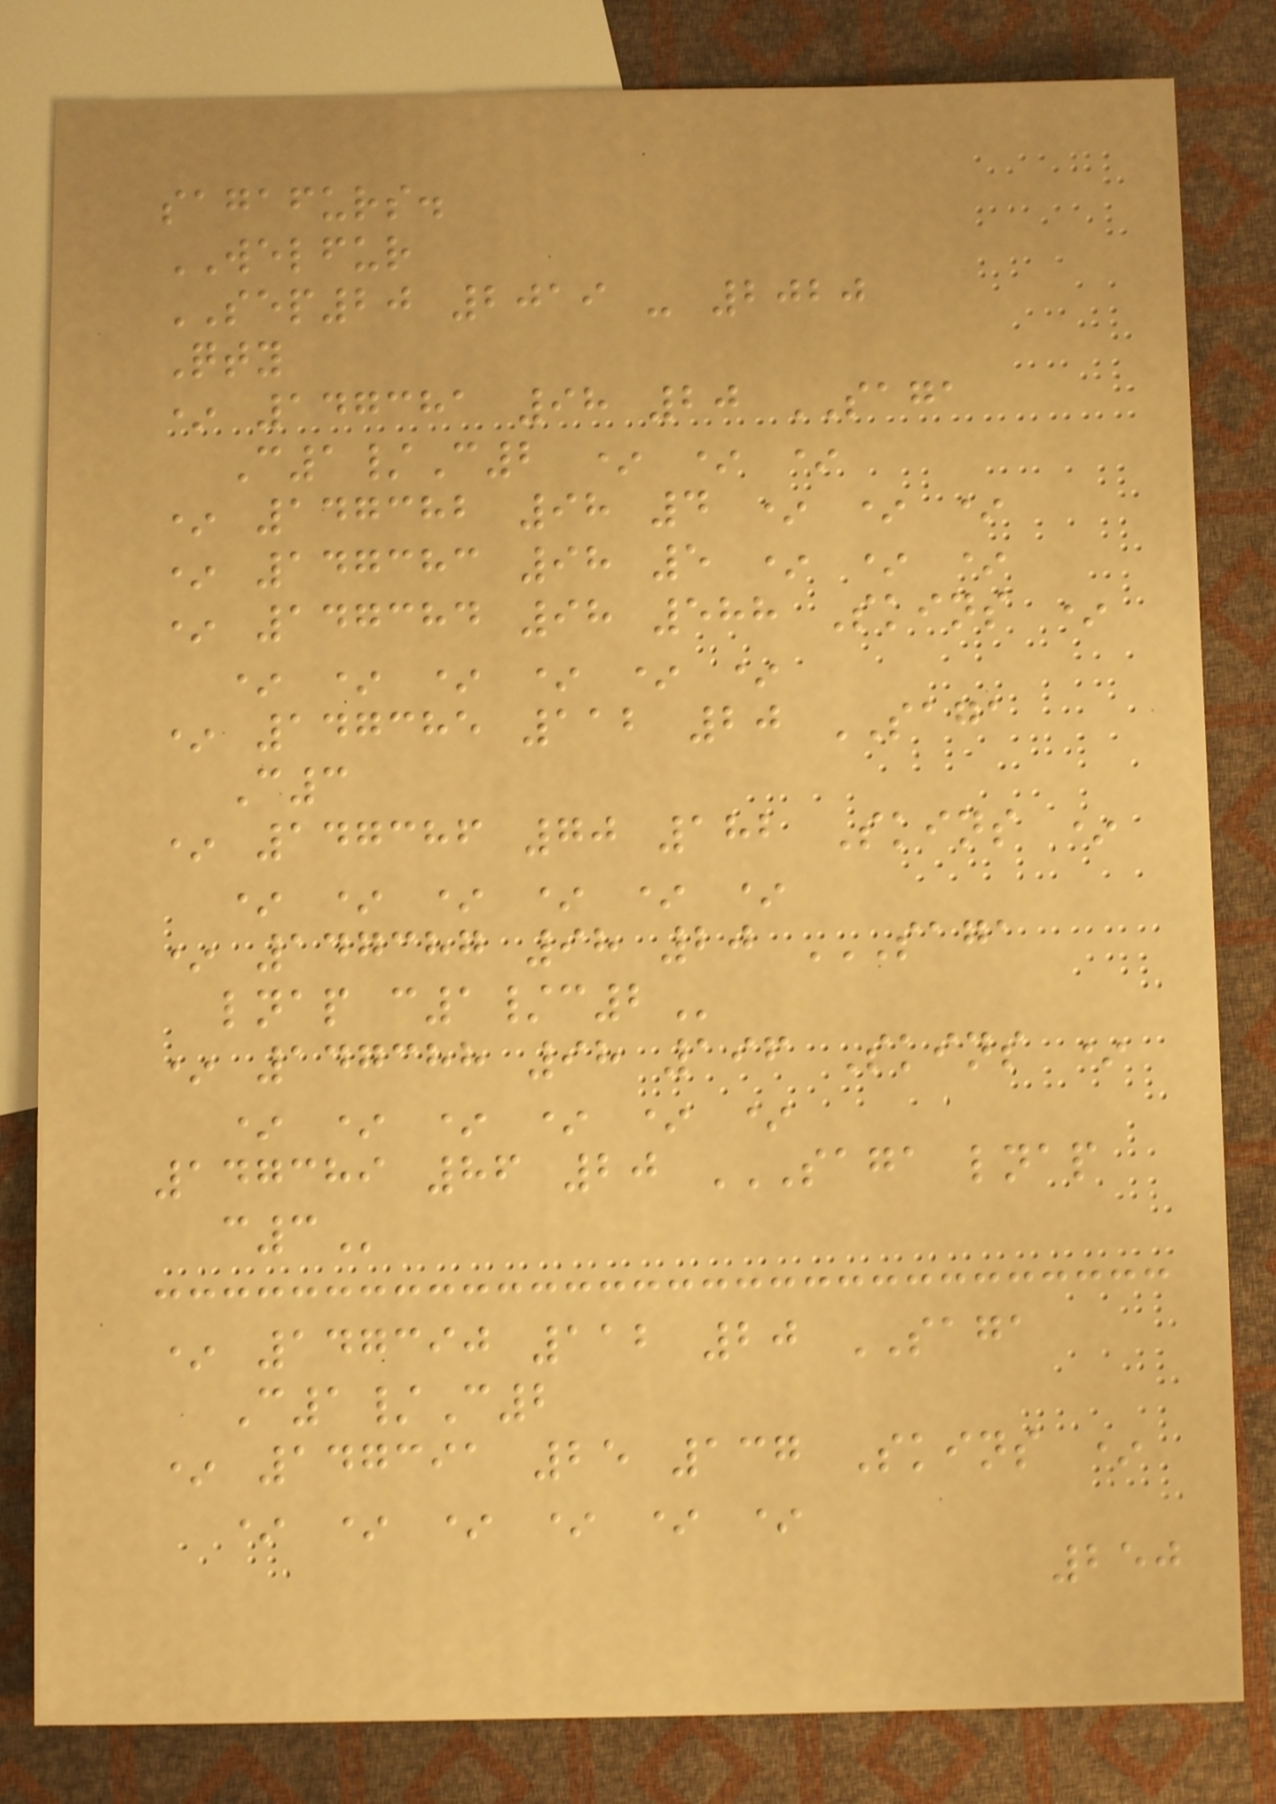sagafurs.
WELFUR
SEP20 2019 - 2020
Qty
* 147381 98 20 SAGA
C1/C2 * * *
* 147382 98 4 * * *
* 147383 98 5 * * *
* 147384 98 588 Skins *
* * * * * *
* 147385 112 20 SAGA
C3
* 147386 70 182 Skins *
* * * * * *
* 147387 98 20 SAGA
LNAP C1/C2
* 147388 98 196 Skins *
* * * * * *
147389 86 20 SAGA LNAP
C3
* 147390 112 20 SAGA
C1/C2
* 147391 25 137 Skins *
* * * * * *
250
